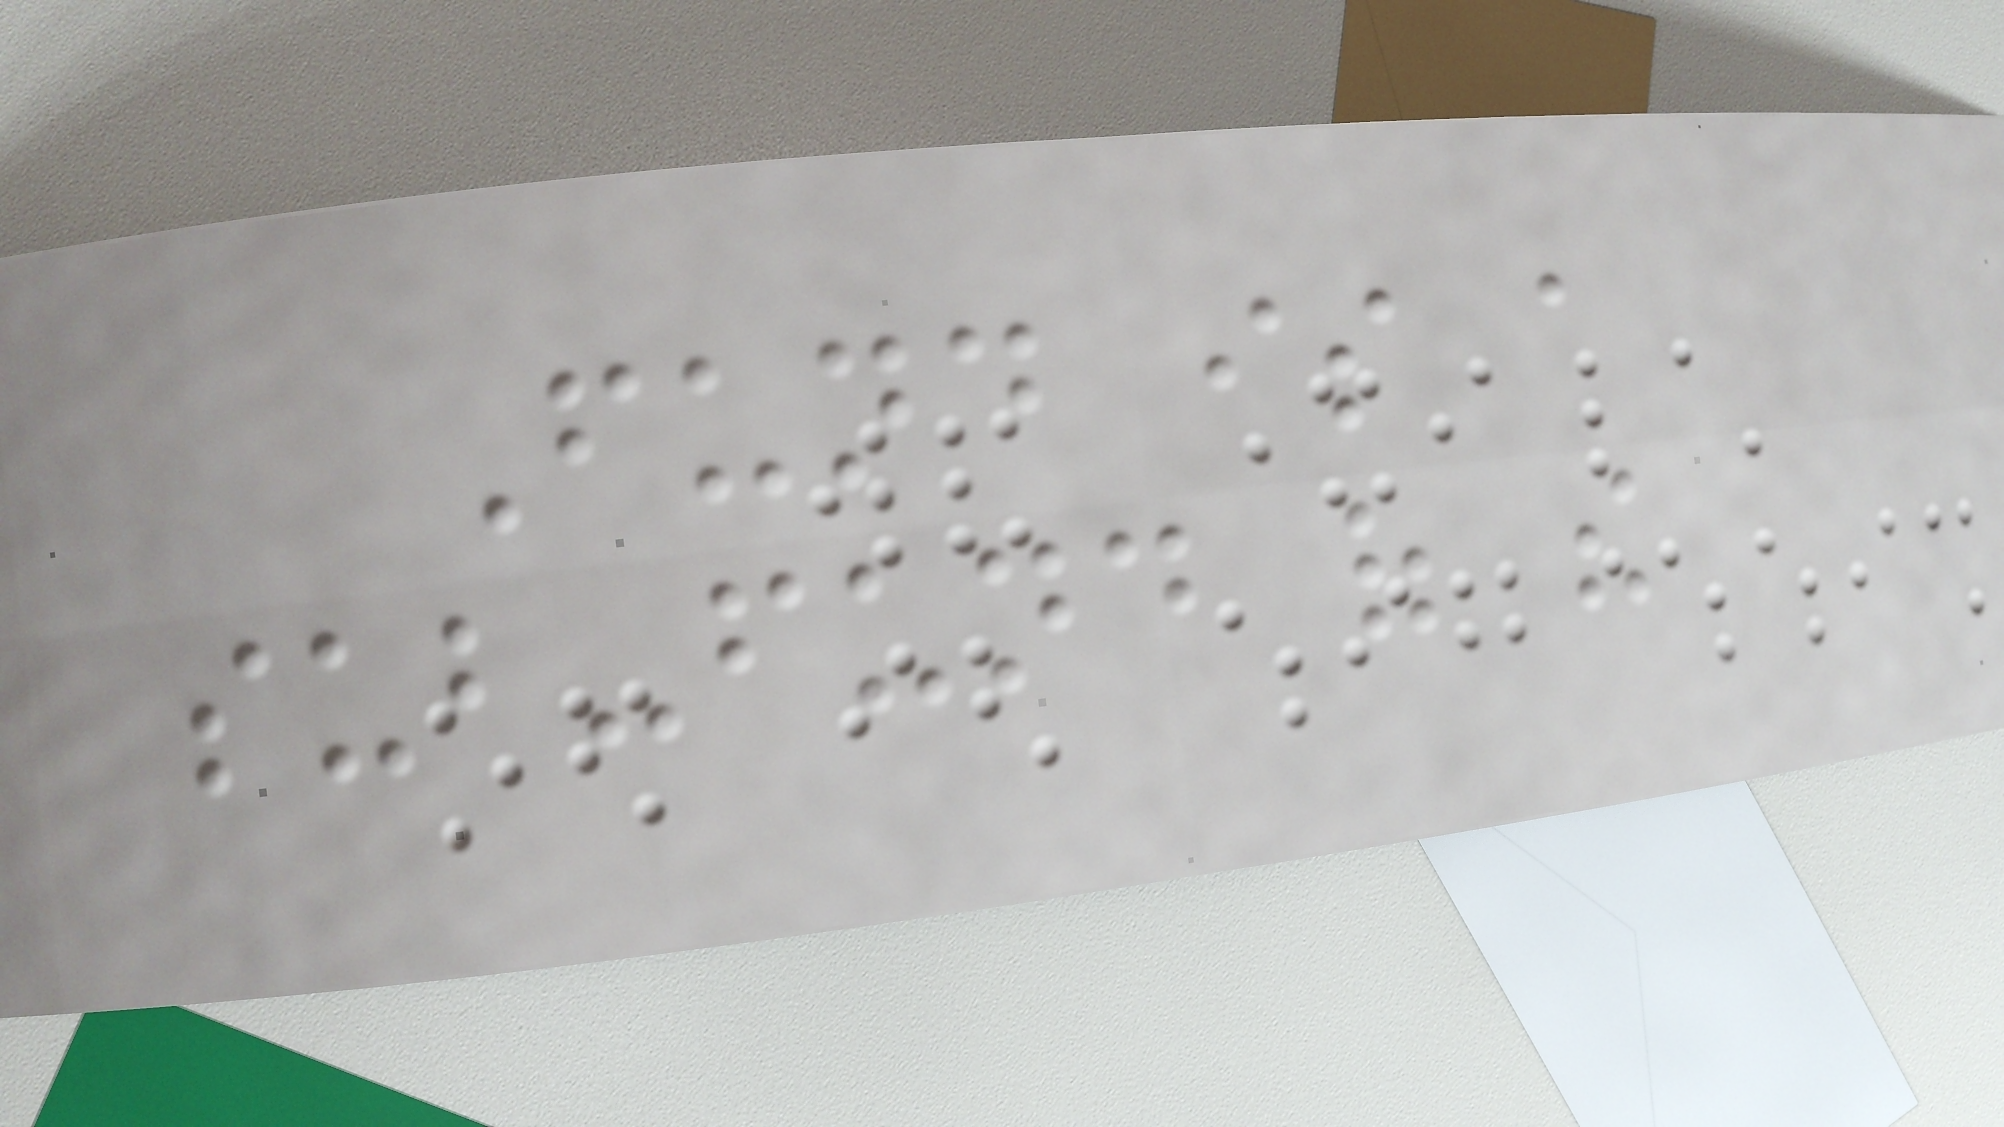Fund is a
sub-fund of the
